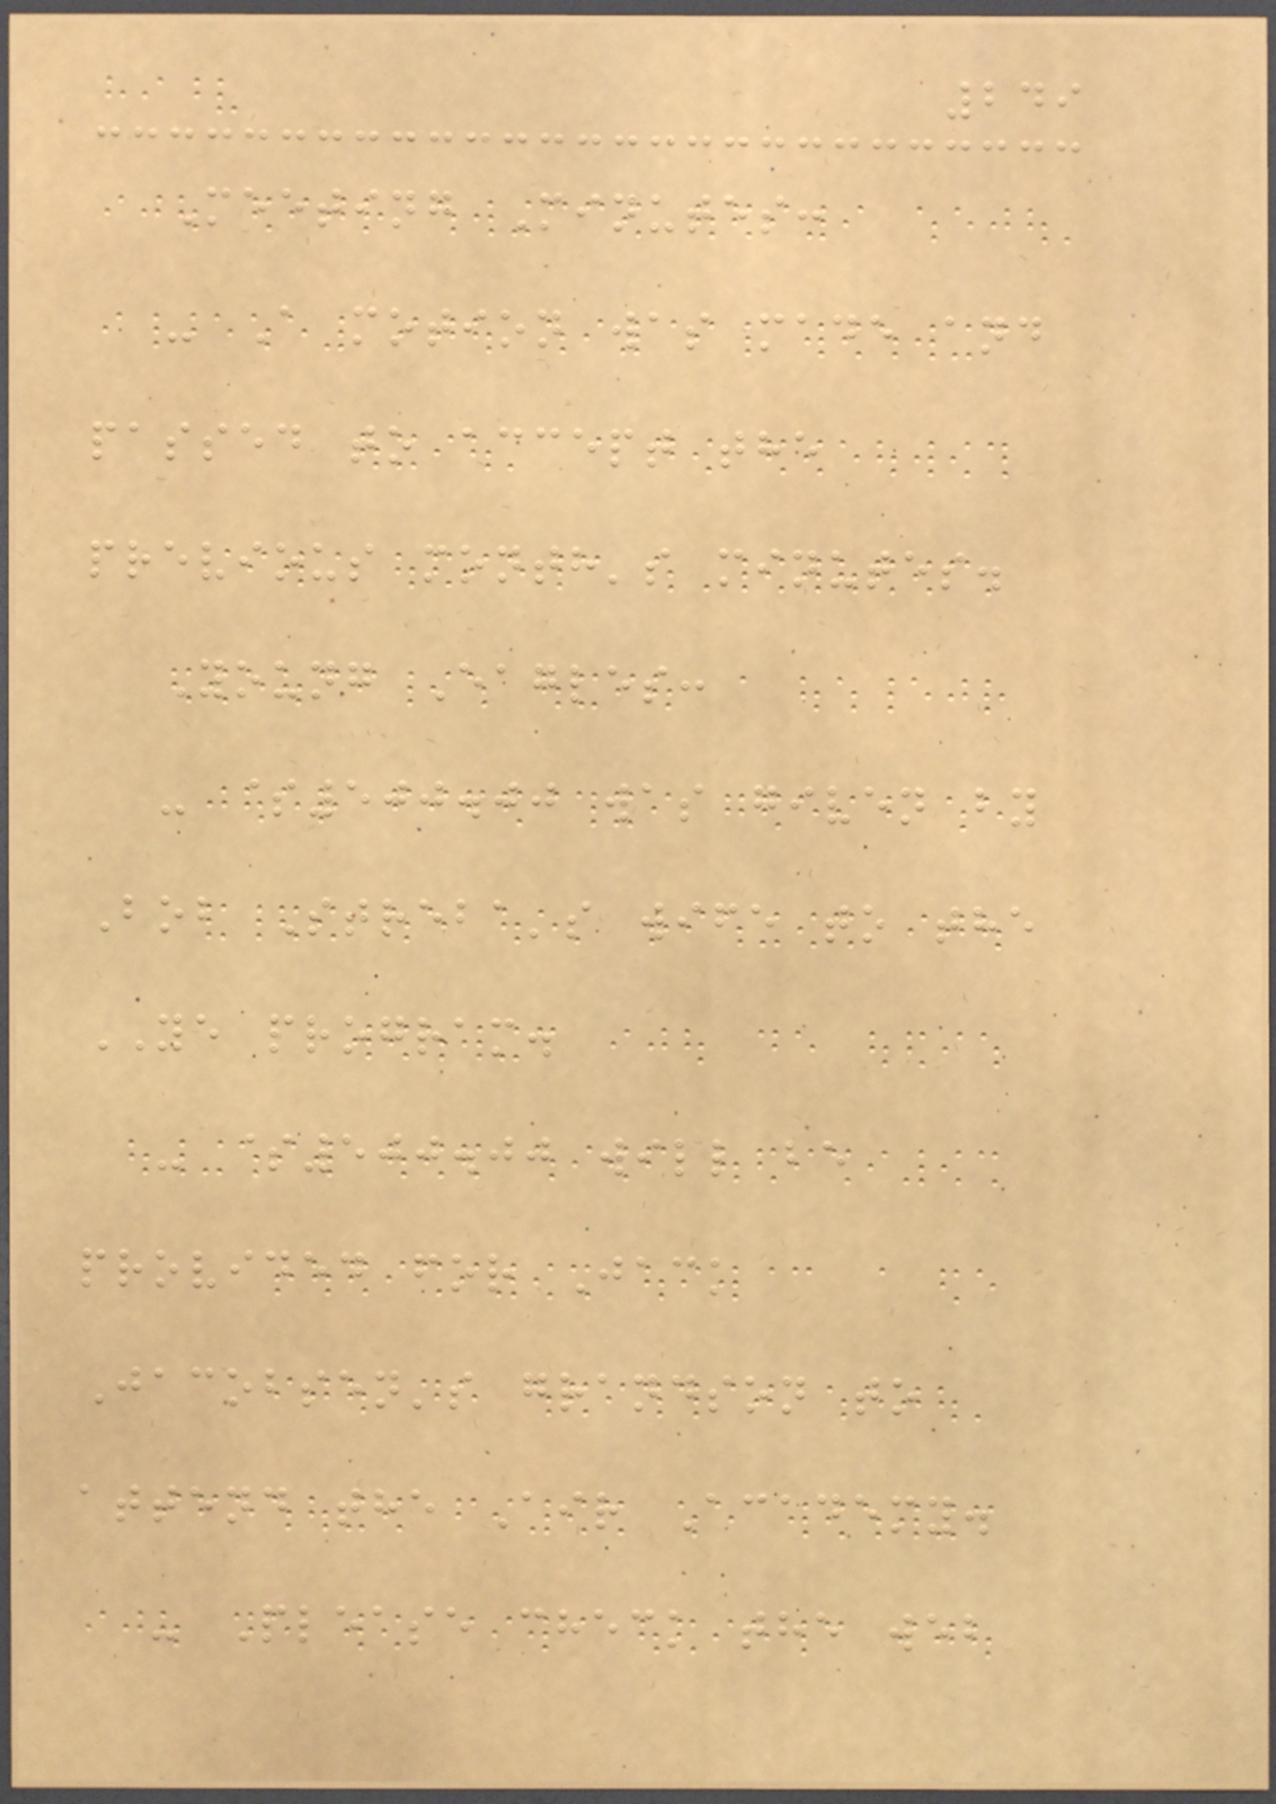249
Meeting Minutes:
- A motion was made and
passed to accept the
previous month's minutes.
Young Eagles:
- $500.00 was given by
Bob Streba's wife to the
YE program.
- $500.00 will be
provided for Jack
Jacobsen's grandson to
attend the Air Academy.
- Please check the web
